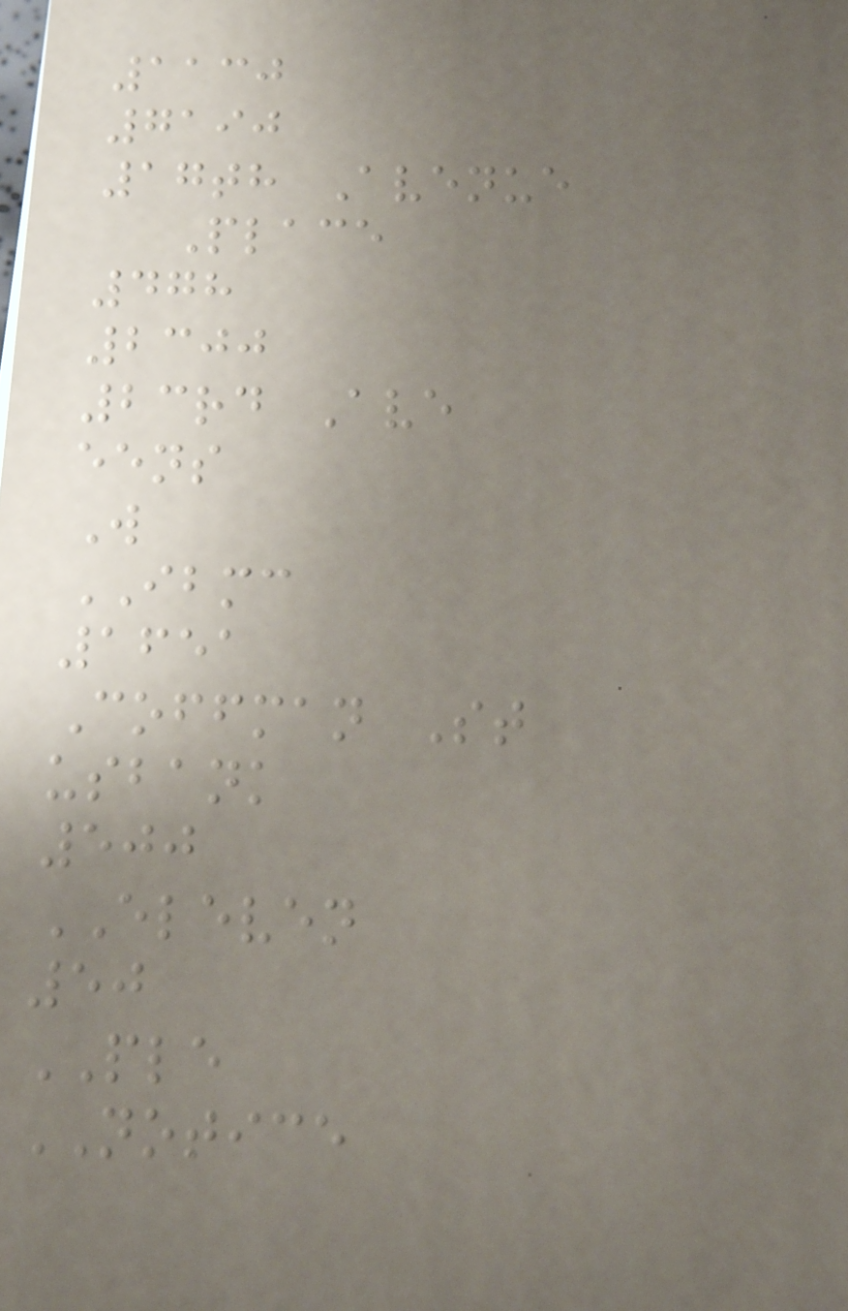1130
7190
17th Avenue
Place
478
2300
23rd Ave
eens
W
IBMC
1651
Coffman St
usbank
500
ELEVEN
50
PLE
NOTICE
